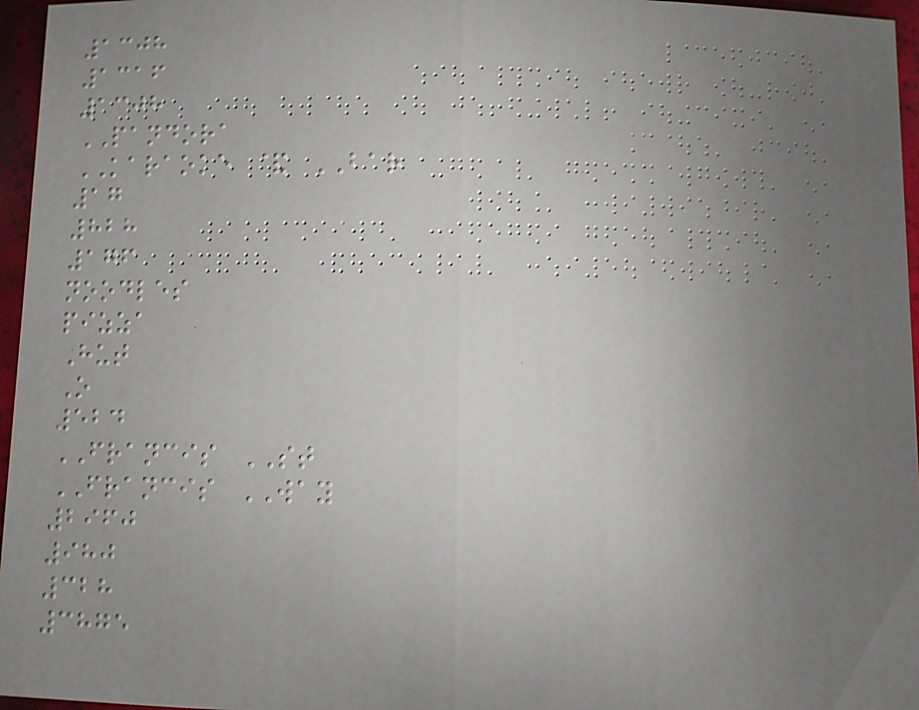1308
1316
1308
PANDORA
KARAOKE & BAR
17
828
176
noodles
pizza
Hut
O
524
FRANCIS ST
FRANCIS WAY
2960
980
328
3875
